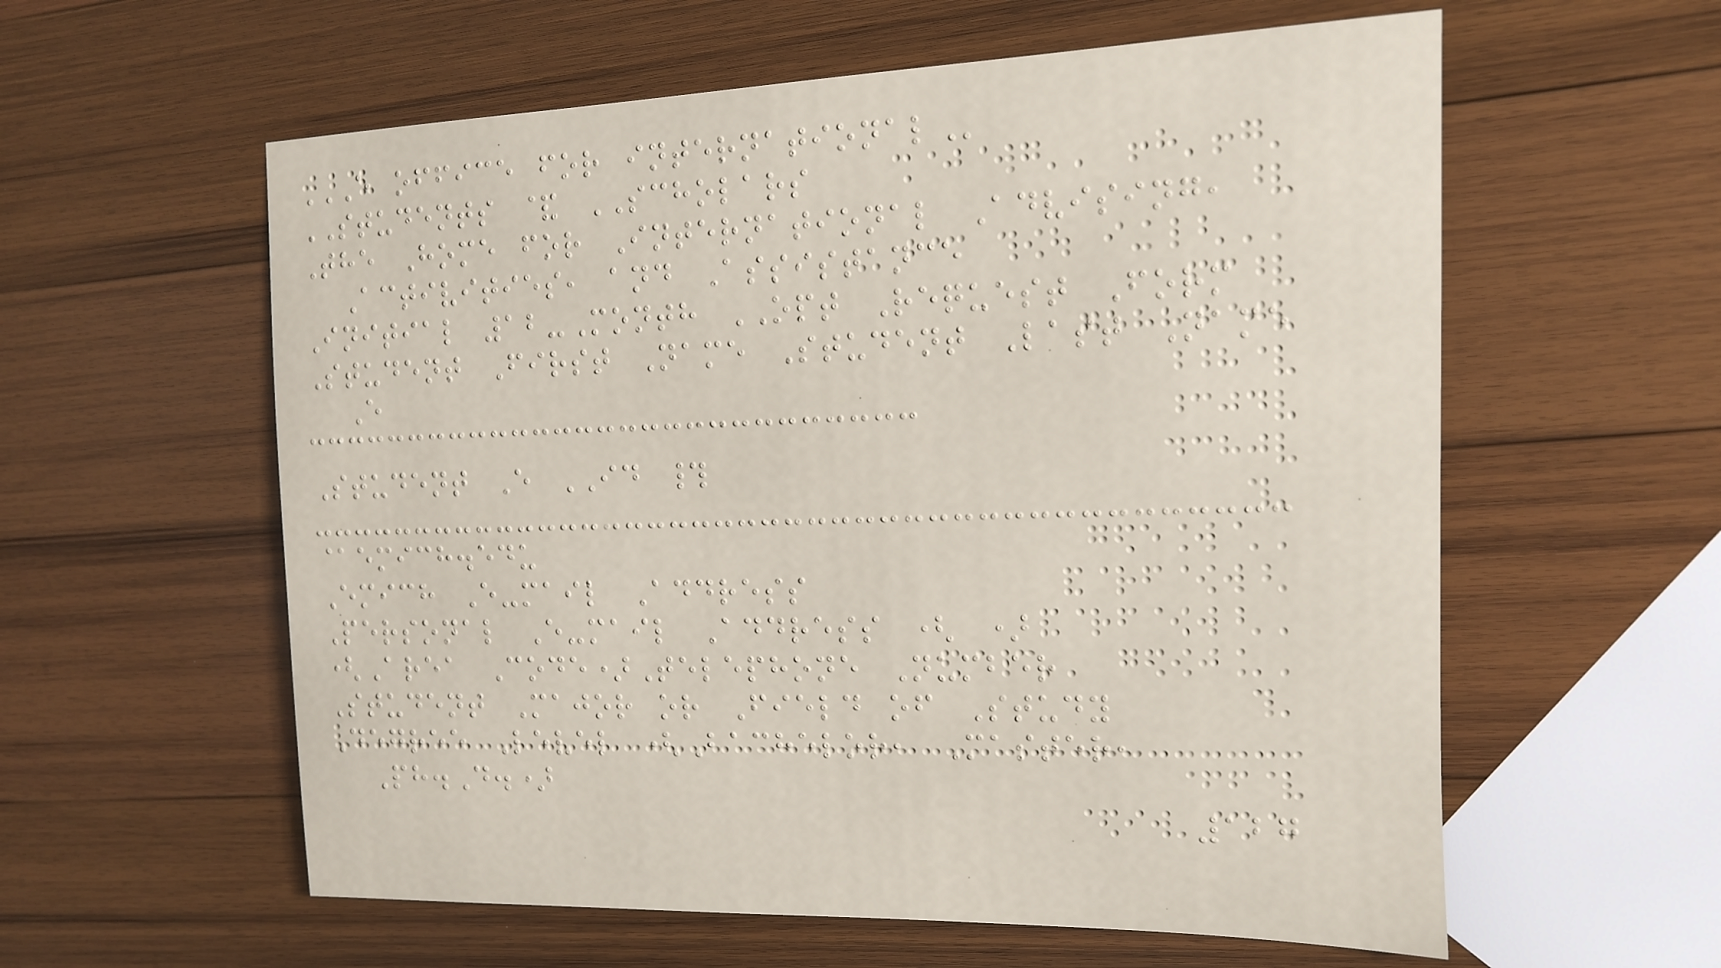E OFFICE FOR INTERNATIONAL
STUDENTS & SCHOLARS
The Home for International Advising,
Activities, and Assistance
Initial 12-Month OPT Request Form
Student First Name Student Last Name
E
Student E ID #
@emich.edu
Emich E-mail Address
Personal E-mail Address ( )
(Area Code)Telephone Number
Student Major or Field of Study
Degree Level (Bachelor, Master,
Ph.D.)
127
